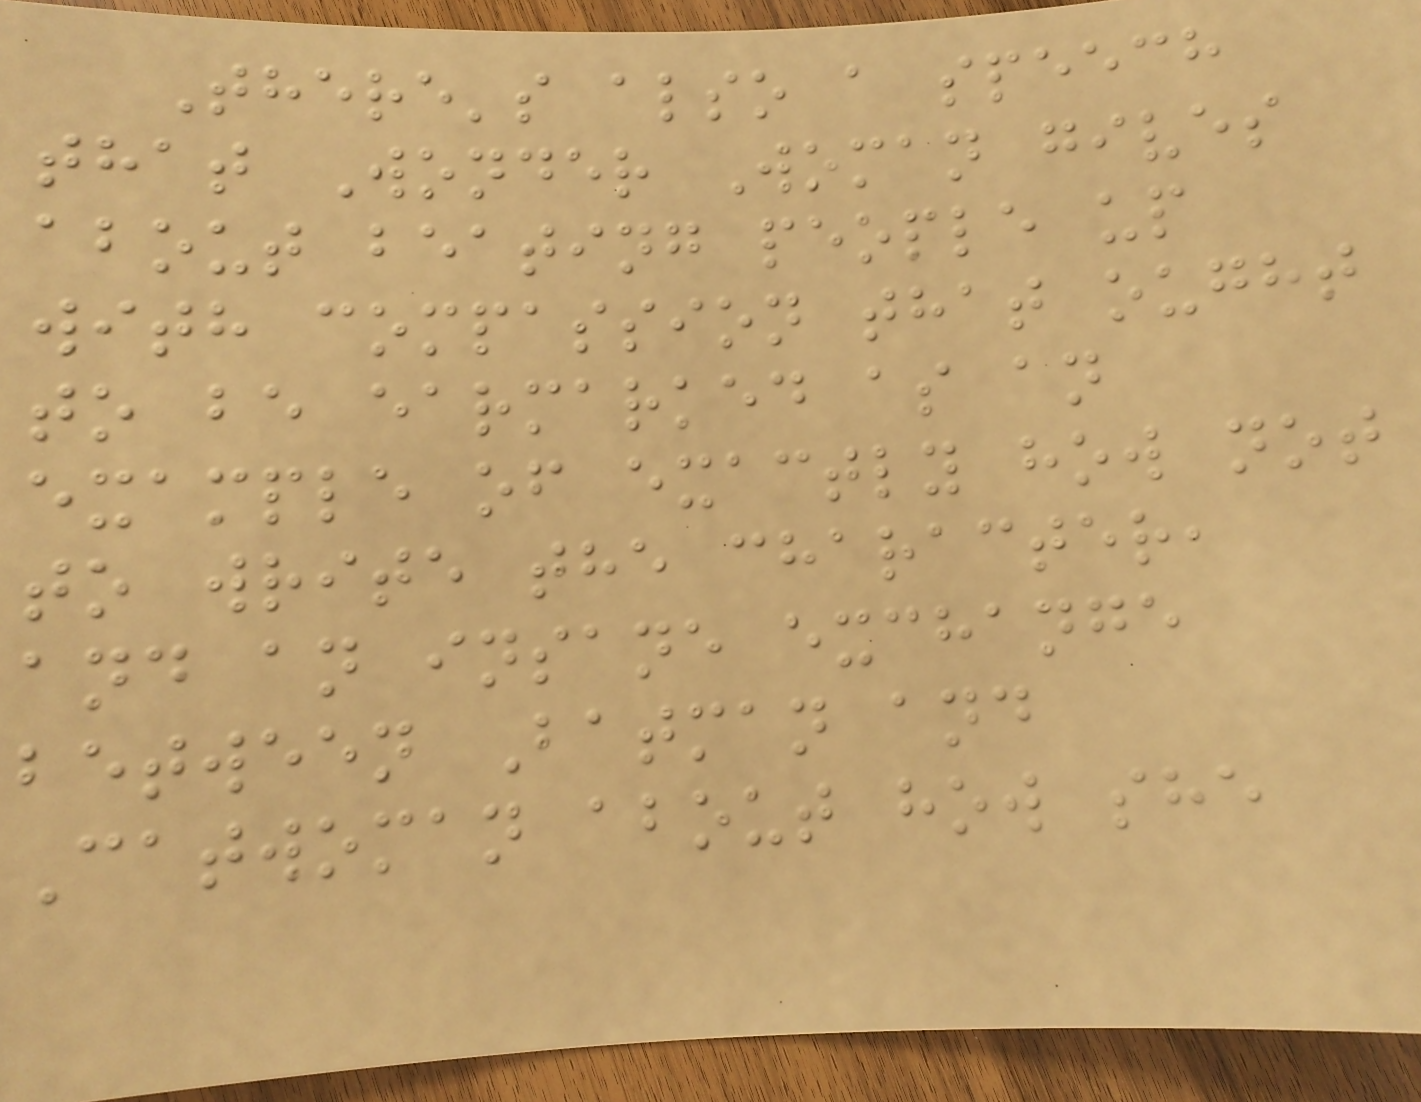There's also a speech
that Wonder Woman gives
about beating people up
with compassion that ought
to be earmarked as an
example of exactly how not
to write the character,
and an insane exchange
between Batman and
Catwoman about how she
